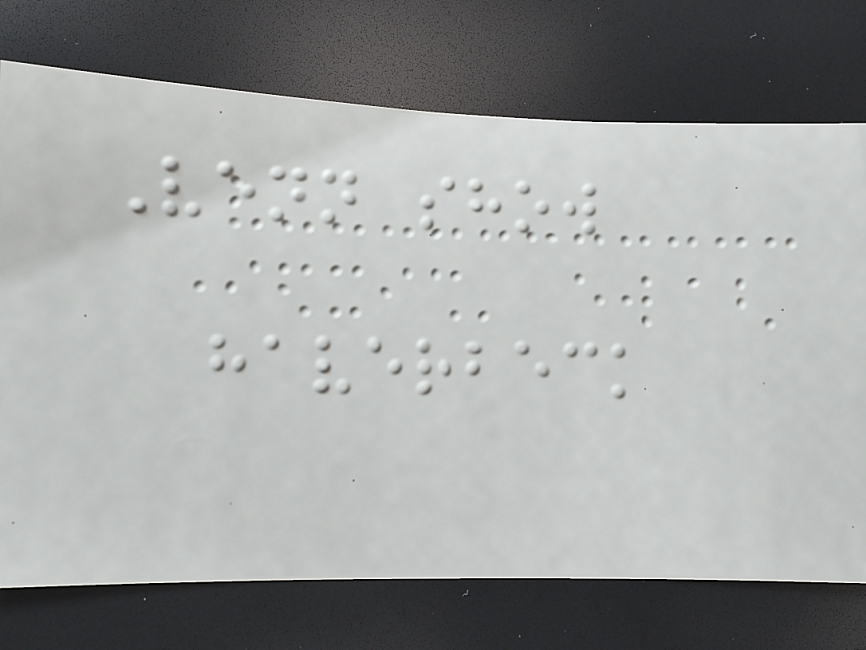Venn show
haverbeck
